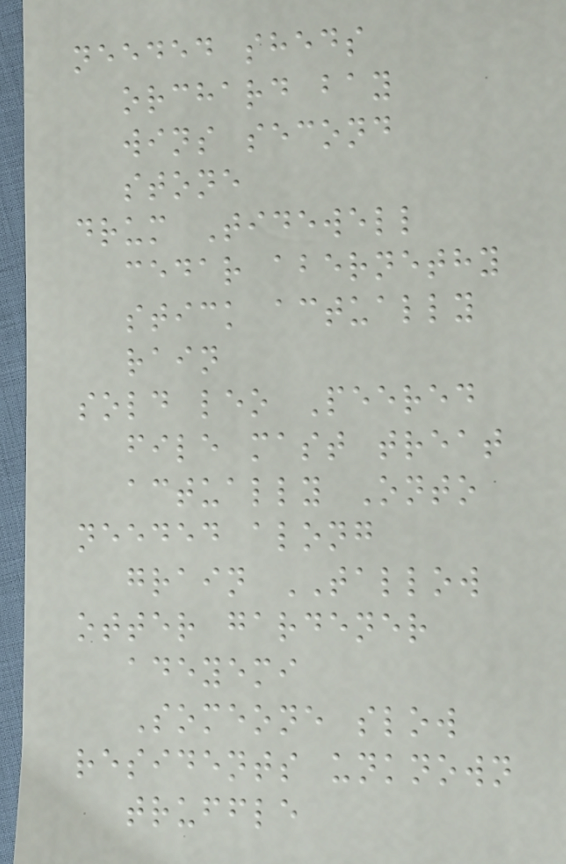needed sheds
orchard bay
wins second
stone
drum Tidewell
cedar abernethy
stick actually
rain
sold leo Peered
file mast treat
actually Onto
needed along
grain TALLOW
otter gardener
adeyemi
Someone slow
residents unknown
truffle
